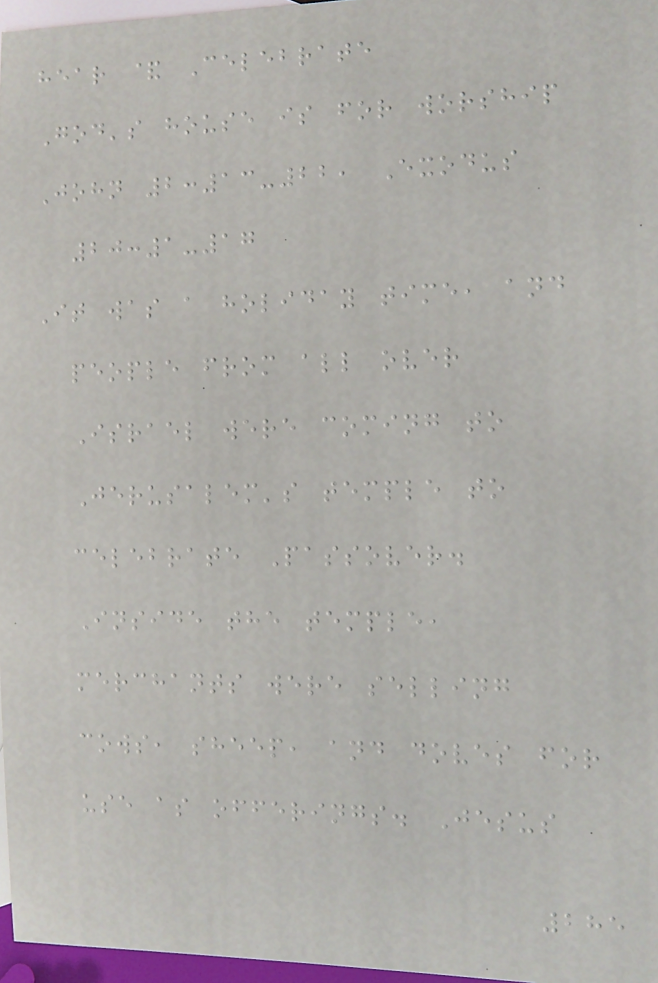hear & Celebrate
God's house is for worship
John 2:13-22, Exodus
20:1-17
It was a holiday time, and
people from all over
Israel were coming to
Jerusalem's temple to
celebrate Passover.
Inside the temple,
merchants were selling
cows, sheep, and doves for
use as offerings. Jesus
285
